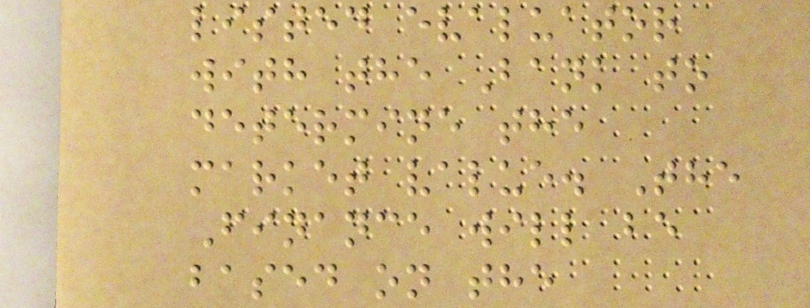listed evaluator
with the Bank to
determine the
market value. The
Finance will be
based on the
